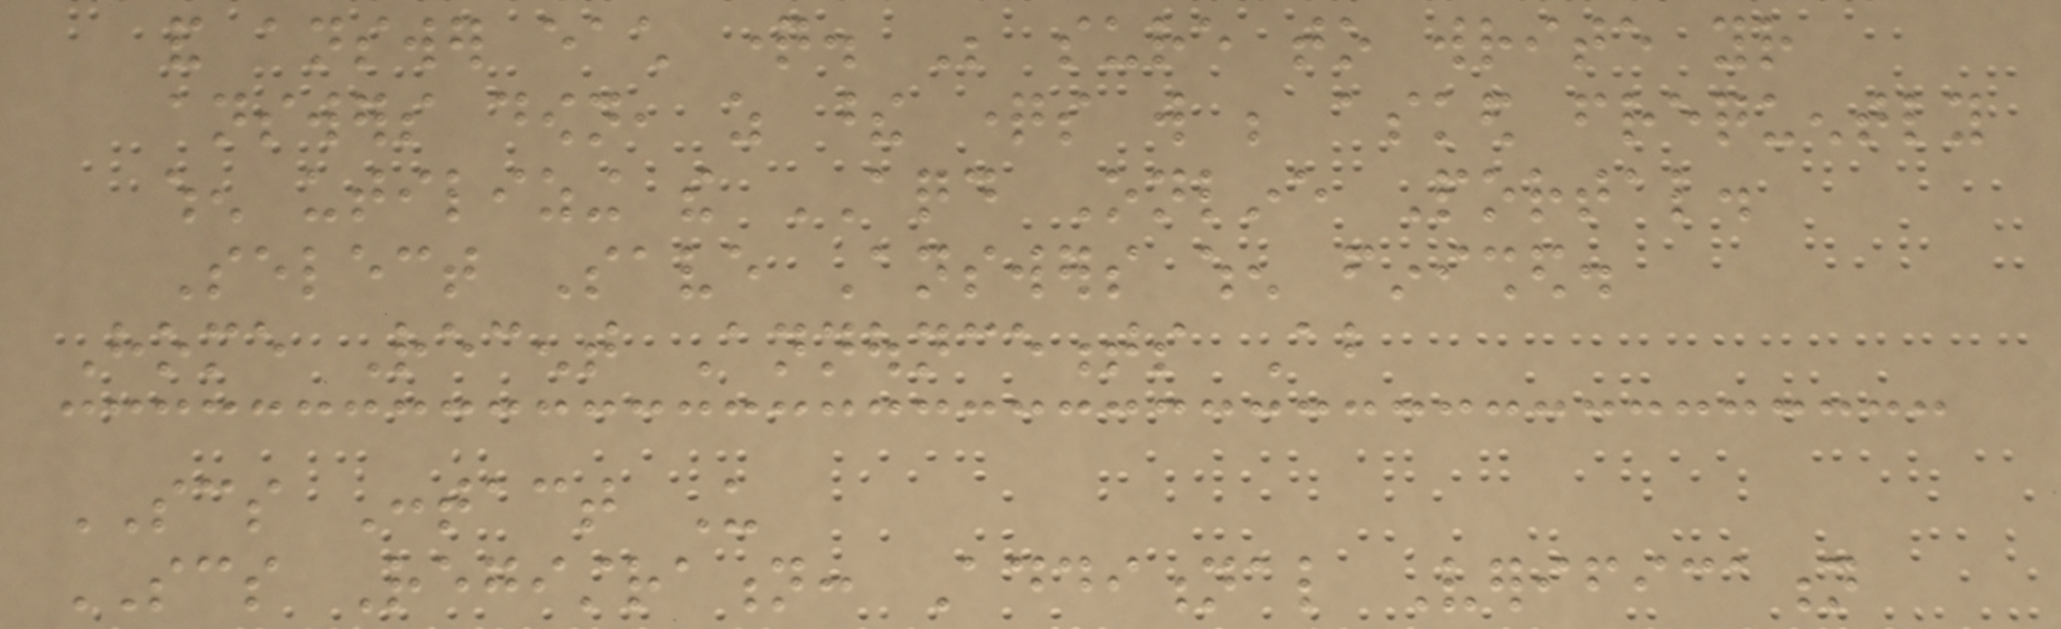and answer each question. Be sure to write your
answers down, as these questions will be asked frequently
when utilizing the AQD Online Portal.
Select Save Answers when finished.
Home Recent Announcements About
SCS Contact Us
SCS Registration: Additional Verification
